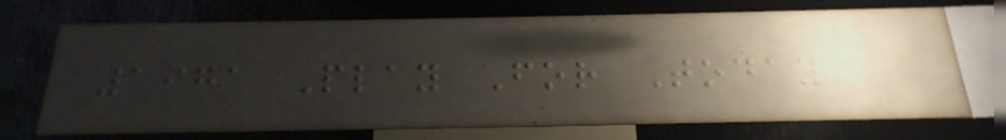1971 Play For Today
